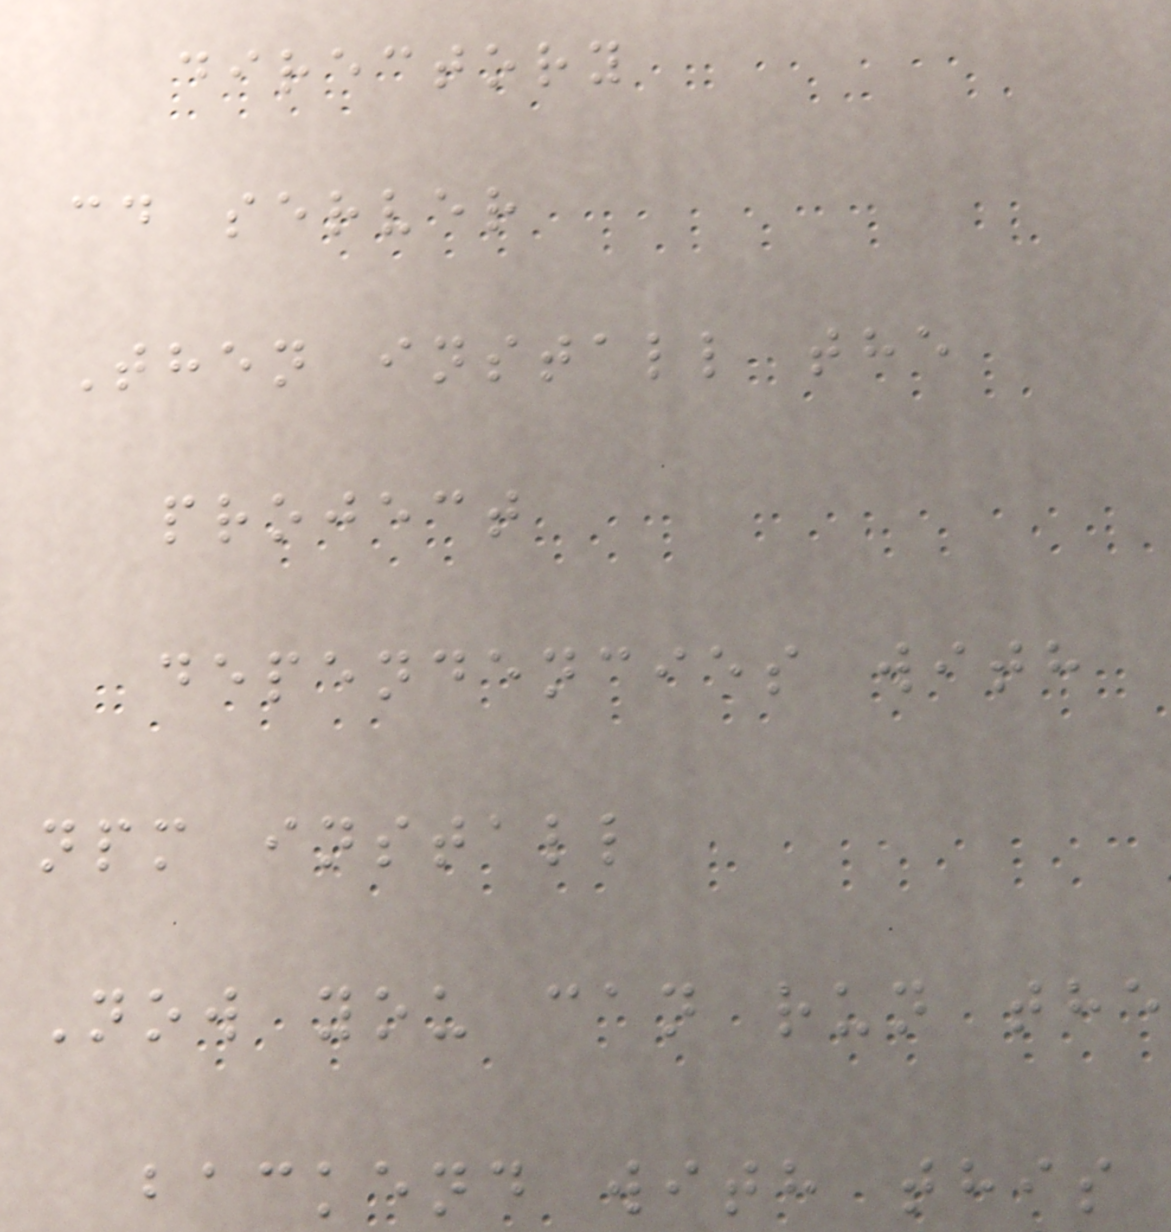directory
cd server
Then install the
project
dependencies with
npm install
Now you can run the
backend with this
